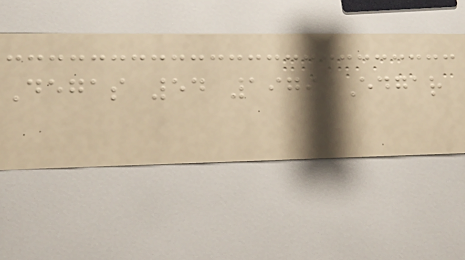Degas 54 1979 Edgar
